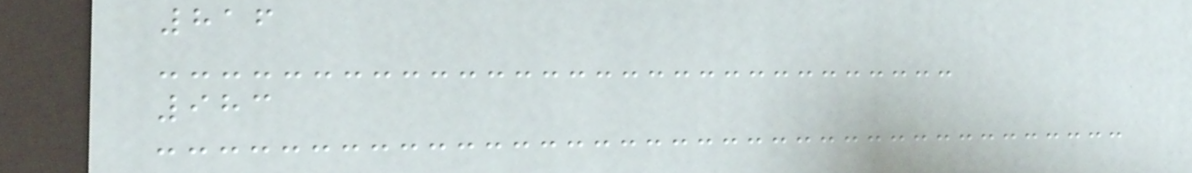816
983
